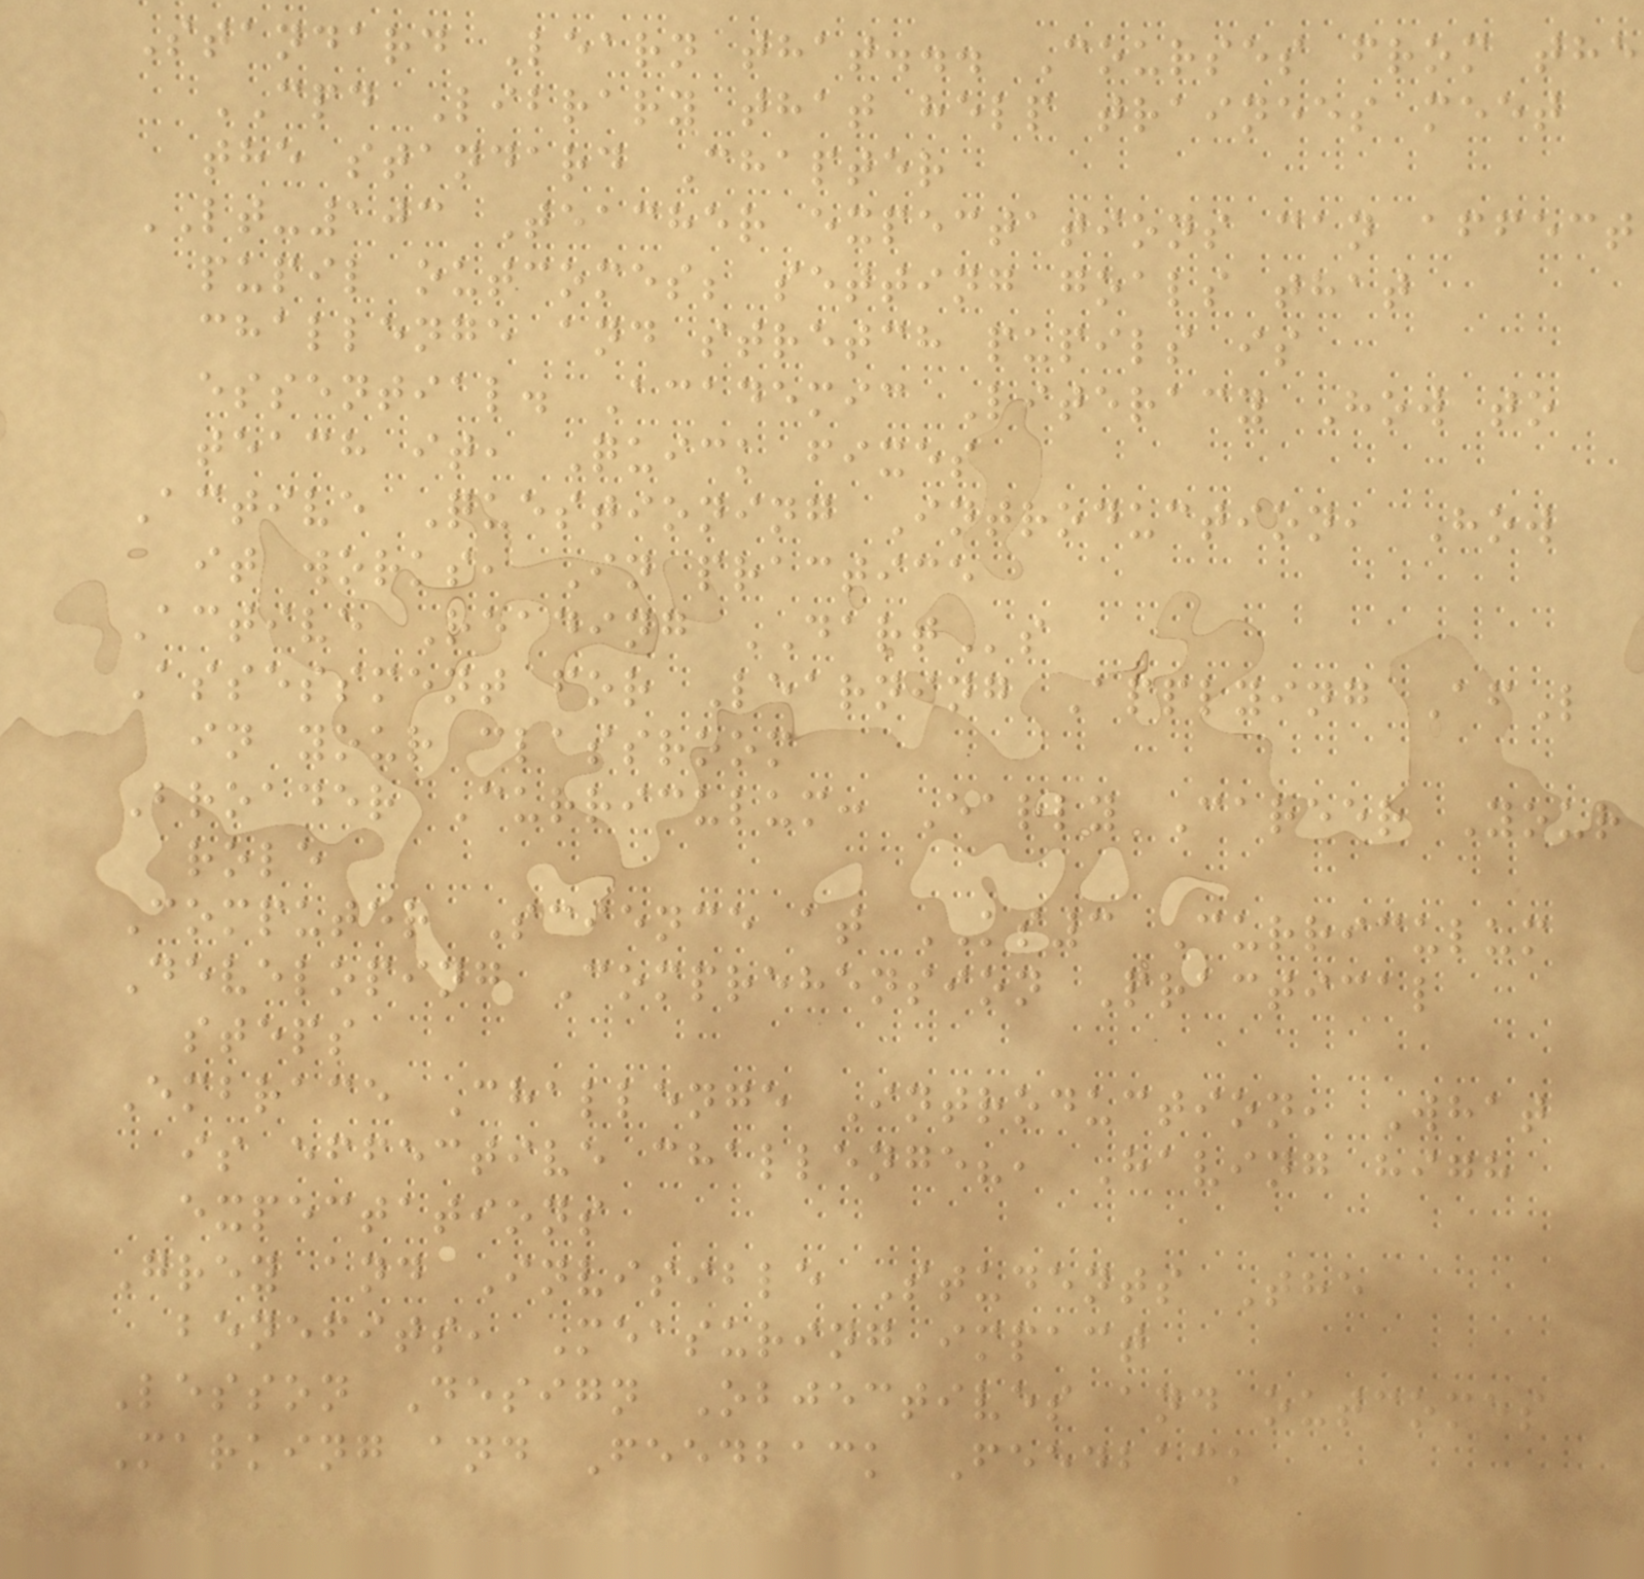Standard Learn that... Courses from the
CPD Library that help trainees meet
the standard Chapter
LT-103 Teacher expectations can affect
pupil outcomes; setting goals that
challenge and stretch pupils is
essential. Academic Literacy How to
teach it, Quick fixes
Active Questioning Introduction, How
it works, In practice
Active Reading DARTs
Assessment for Learning Applying AfL
in your classroom
Broader Curriculum: Early Career Your
role
Computer Science at KS3 Curriculum
Developing Comprehension Practical
steps
Embrace Challenge Introduction, What
is effective challenge?, Having high
expectations
Grey and Invisible Students The
benefits, Measuring impact
Lesson Design Objectives and outcomes
Marking and Feedback Feedback
